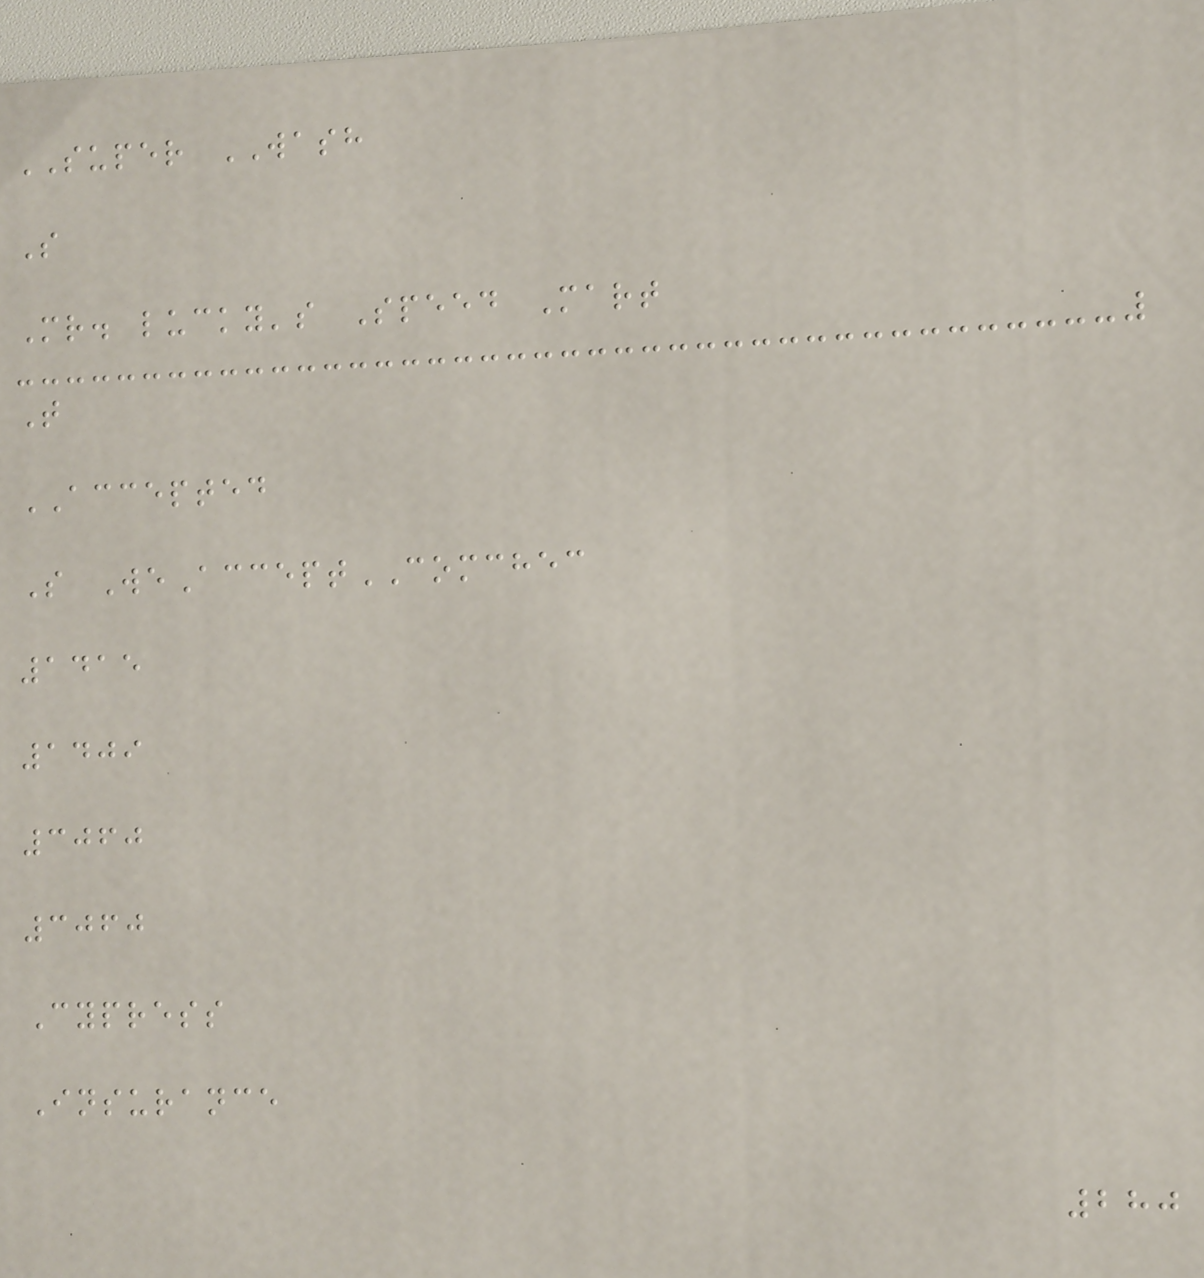SUPER WASH
S
Mr. lucky's Speed Mart
T
ACCEPTED
S WeAcceptCOMCHEC
1415
1409
3060
3060
Cypress
Insurance
280
